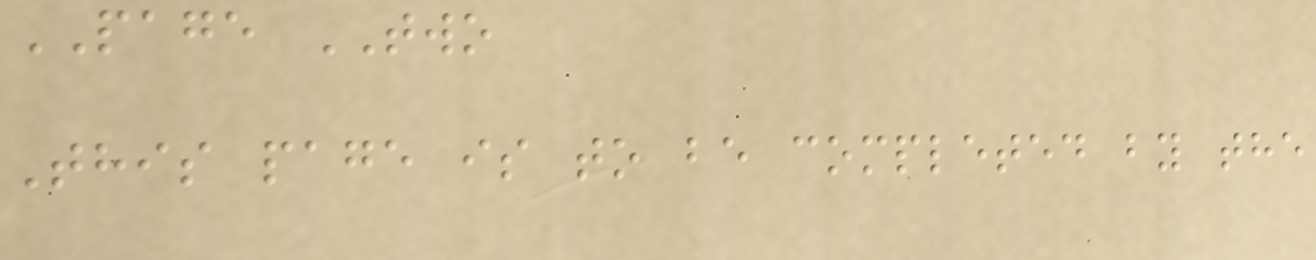PAGE TWO
This page is to be completed by the
